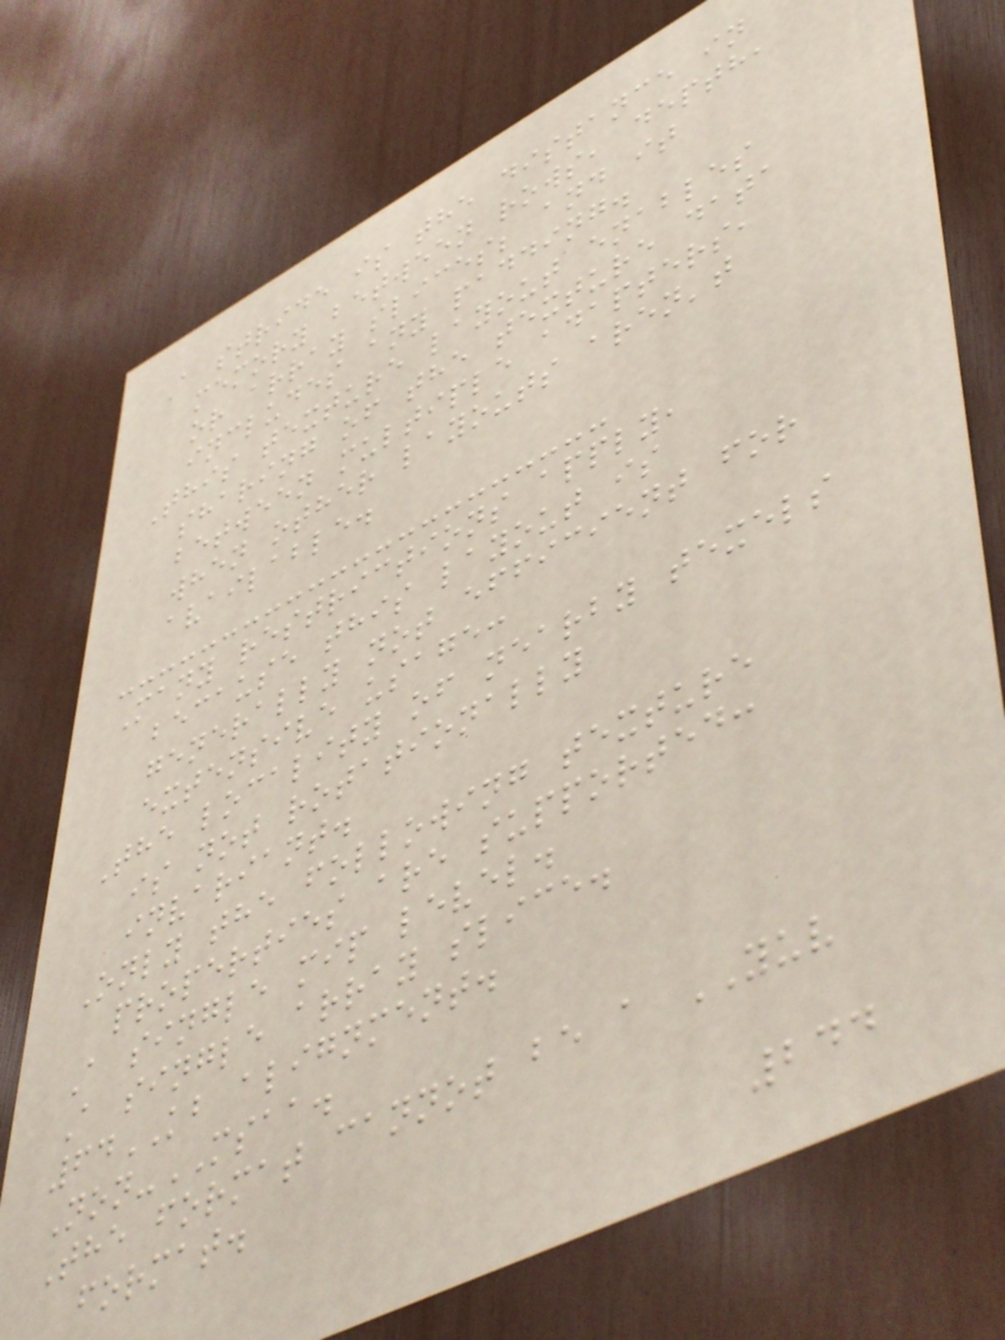A stride is the distance in
memory between rows, depth,
or array slices; and it
includes any padding.
This texture layout enables
sharing of the texture data
between multiple adapters,
when other layouts aren't
available.
Many restrictions apply,
because this layout is
generally not efficient for
extensive usage:
The locality of nearby texels
is not rotationally
invariant.
Only the following texture
properties are supported:
A single mip level.
A single array slice.
64KB alignment.
Non-MSAA.
The format cannot be a YUV
format.
244
